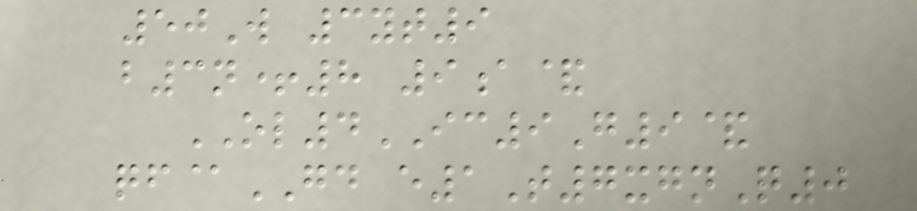50W 3yt9
b3n+8 9a&
OL4IC9G9&
qf@GD e1T7xgnQ0
